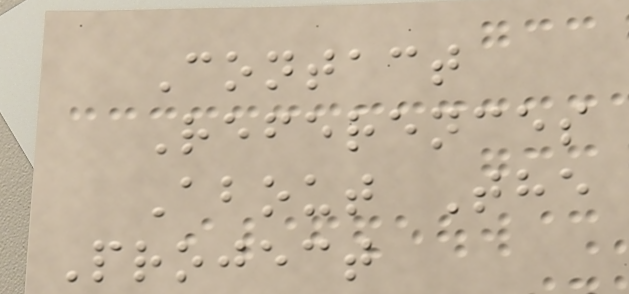Contact
References
About The
Project
